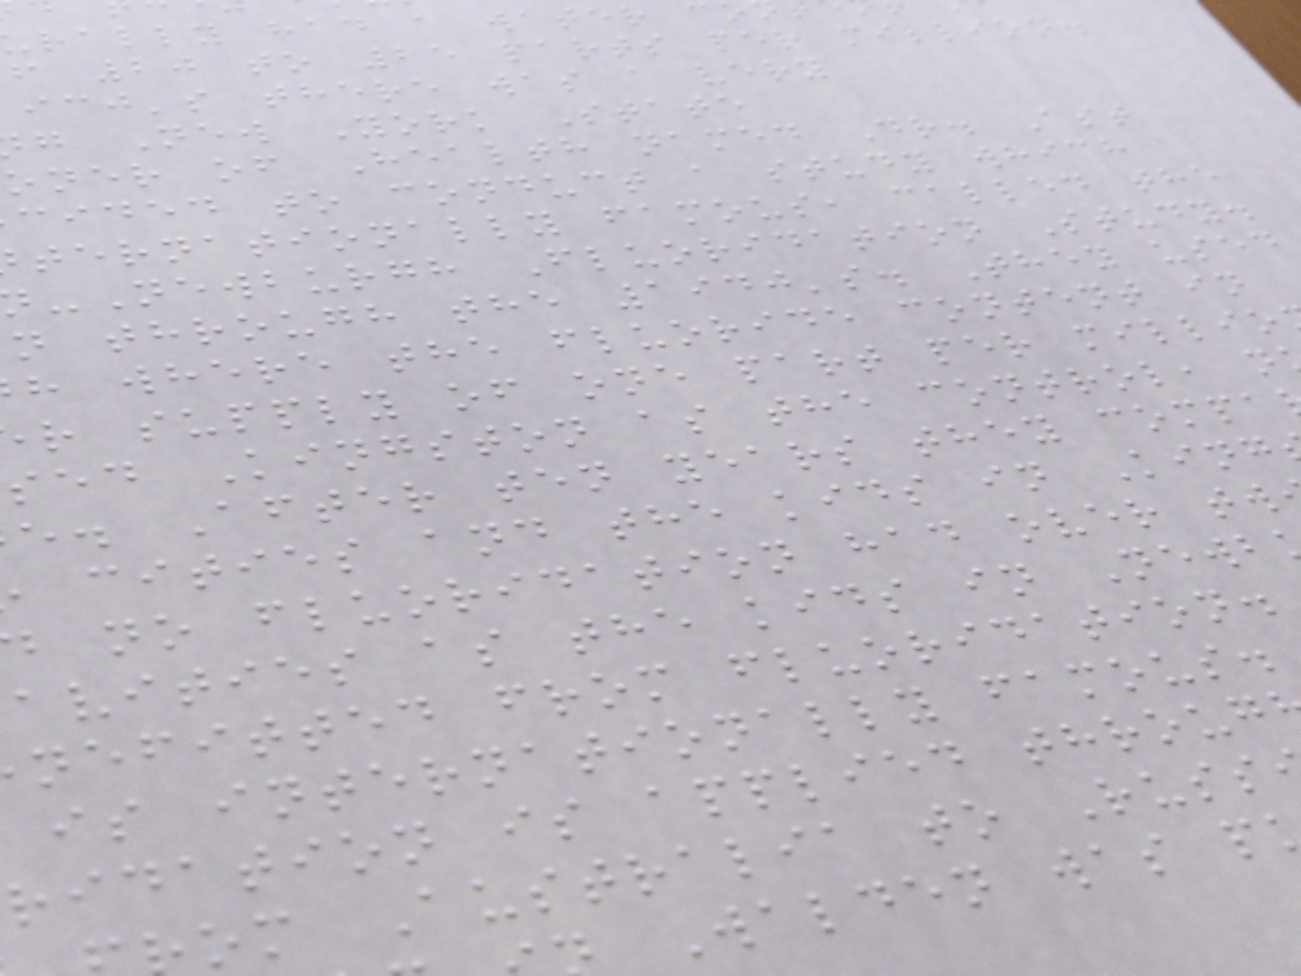rally had a water
f 20 to 25 parts per million.
icj's there was a very
g New York State
oner of Health named Dr. Ast
cided to conduct a study which
ternationally famous, called the
-Newburgh Fluoridation Study.
n through the 1940's. They used
h where the fluoride content in
r supply of one part per millio
sed Kingston as the control, n
e. After ten years they compa
cities and the kids in King
no fluoridation had over tw
avities as the kids in Newb
nefitted from fluoridation.
is internationally famous.
ridation is applied throug
om Australia to Russ
Walden was p
